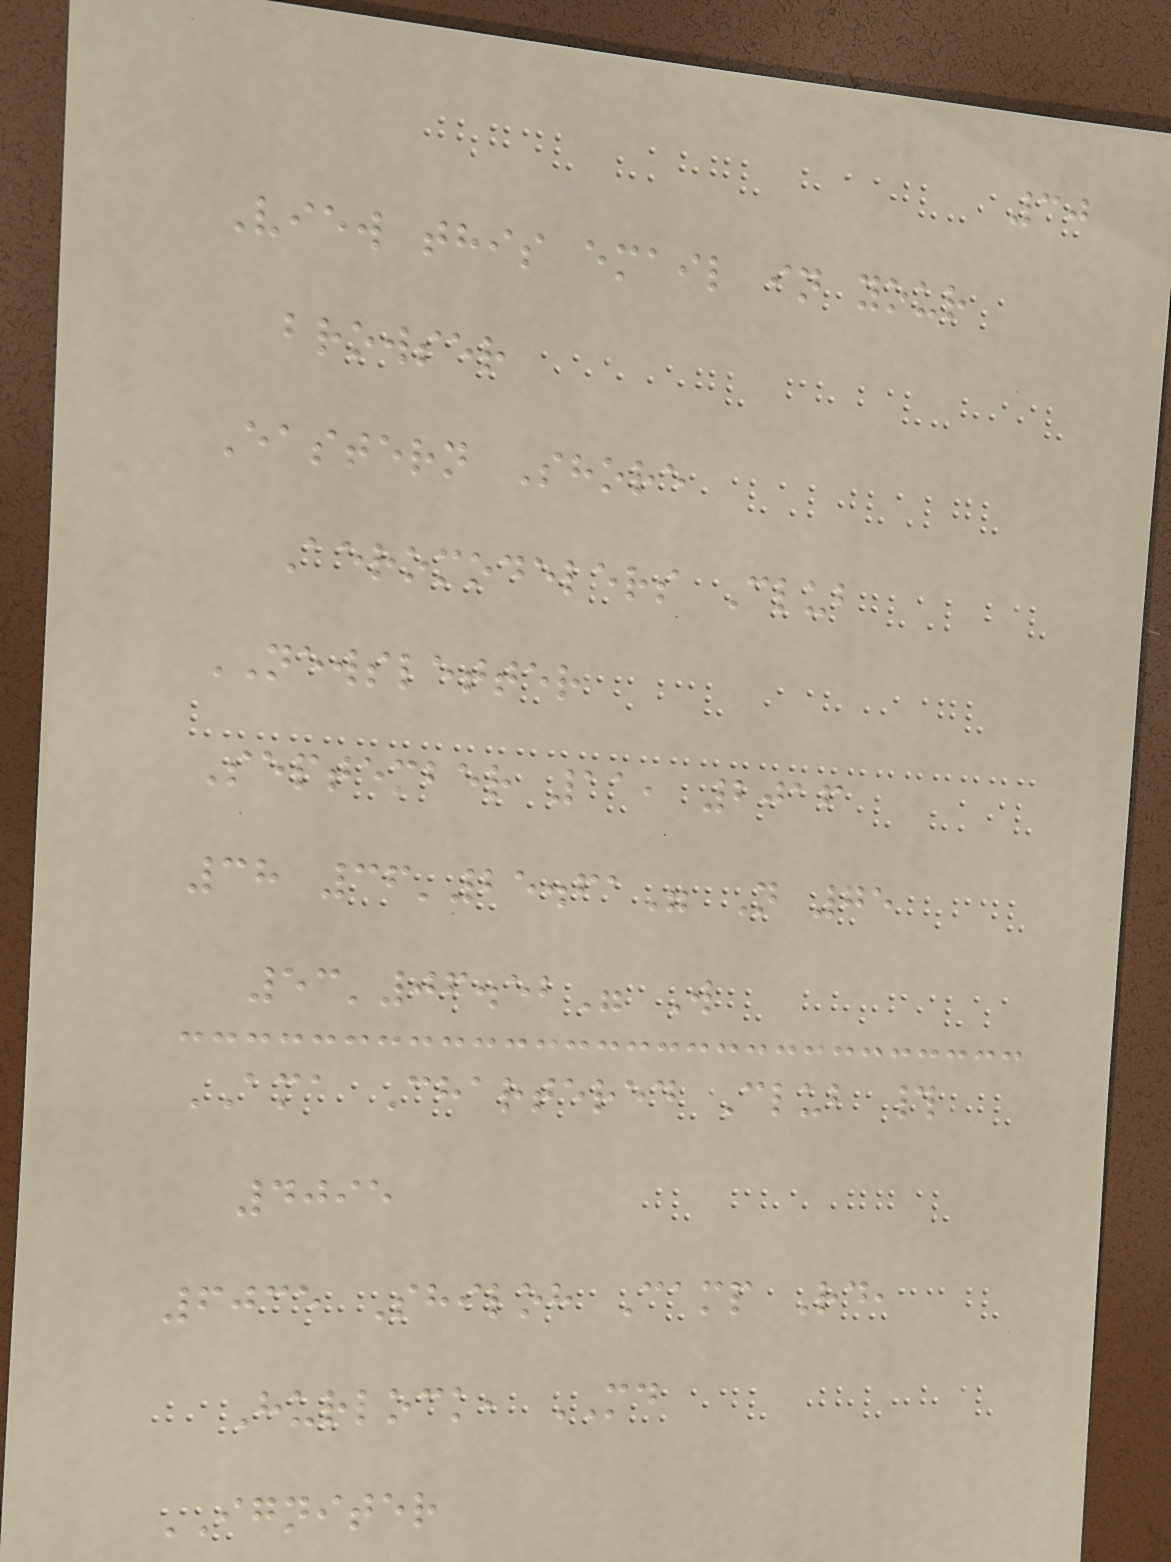30
View this email in your
browser
Eastern Shore
Aeromodelers Club
NEWSLETTER
September 11, 2016
38 36'25.61" N 75
53'06.52" W
AMA Chartered Club #
4095
6035 Shiloh Camp Rd,
Hurlock, MD
IGNITER
